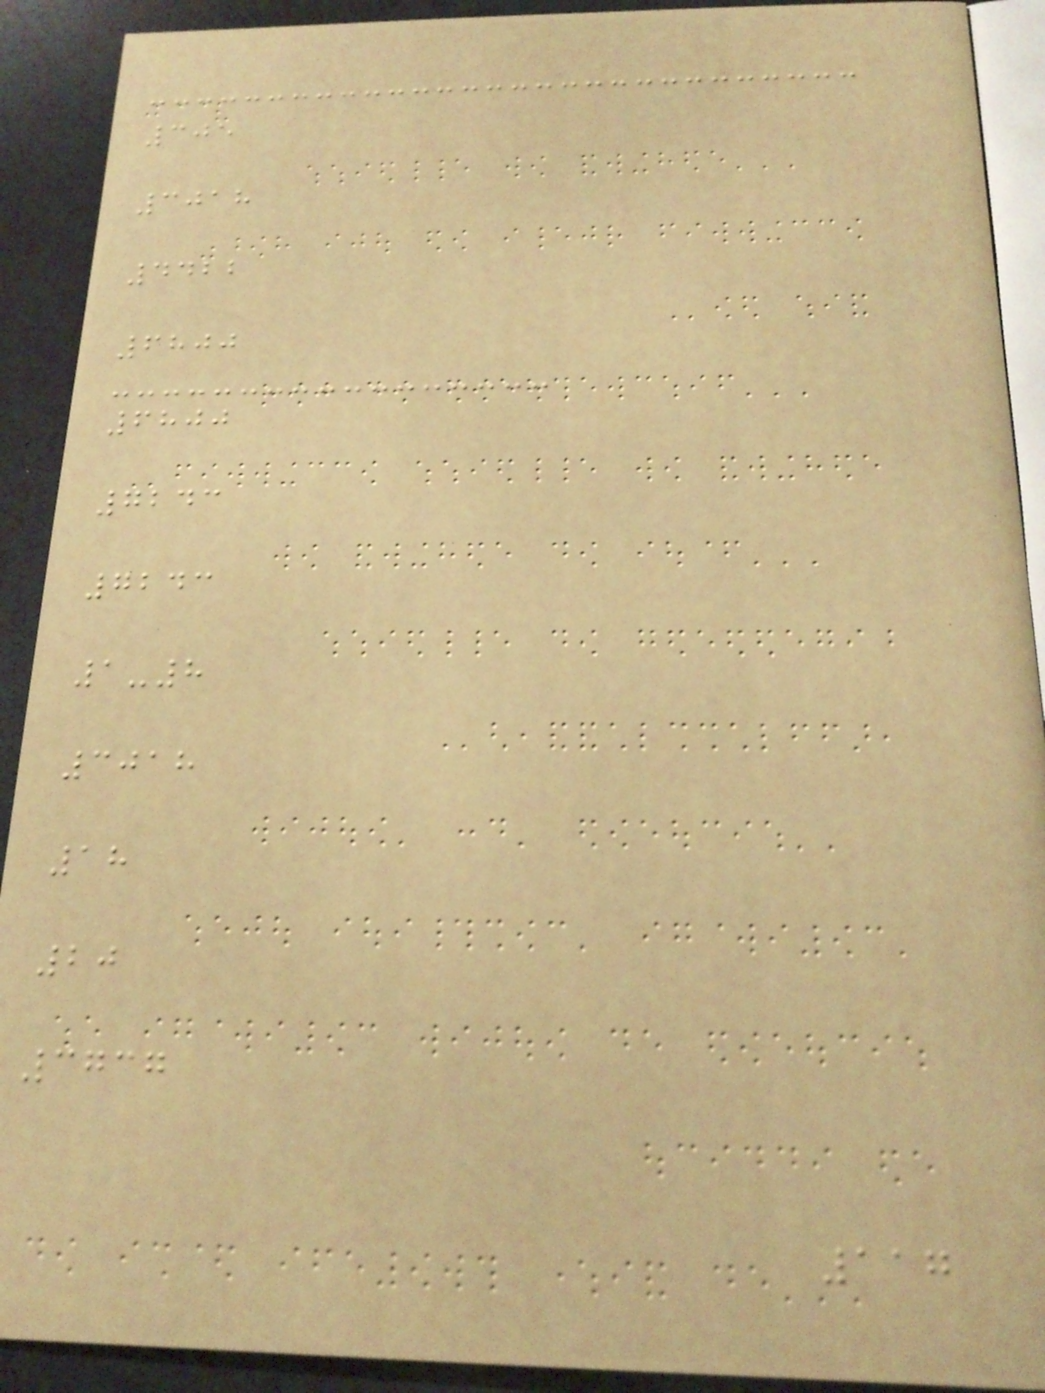305
3018
4422
6800
6800
7243
7243
1-8
3018
18
20
3737
117
